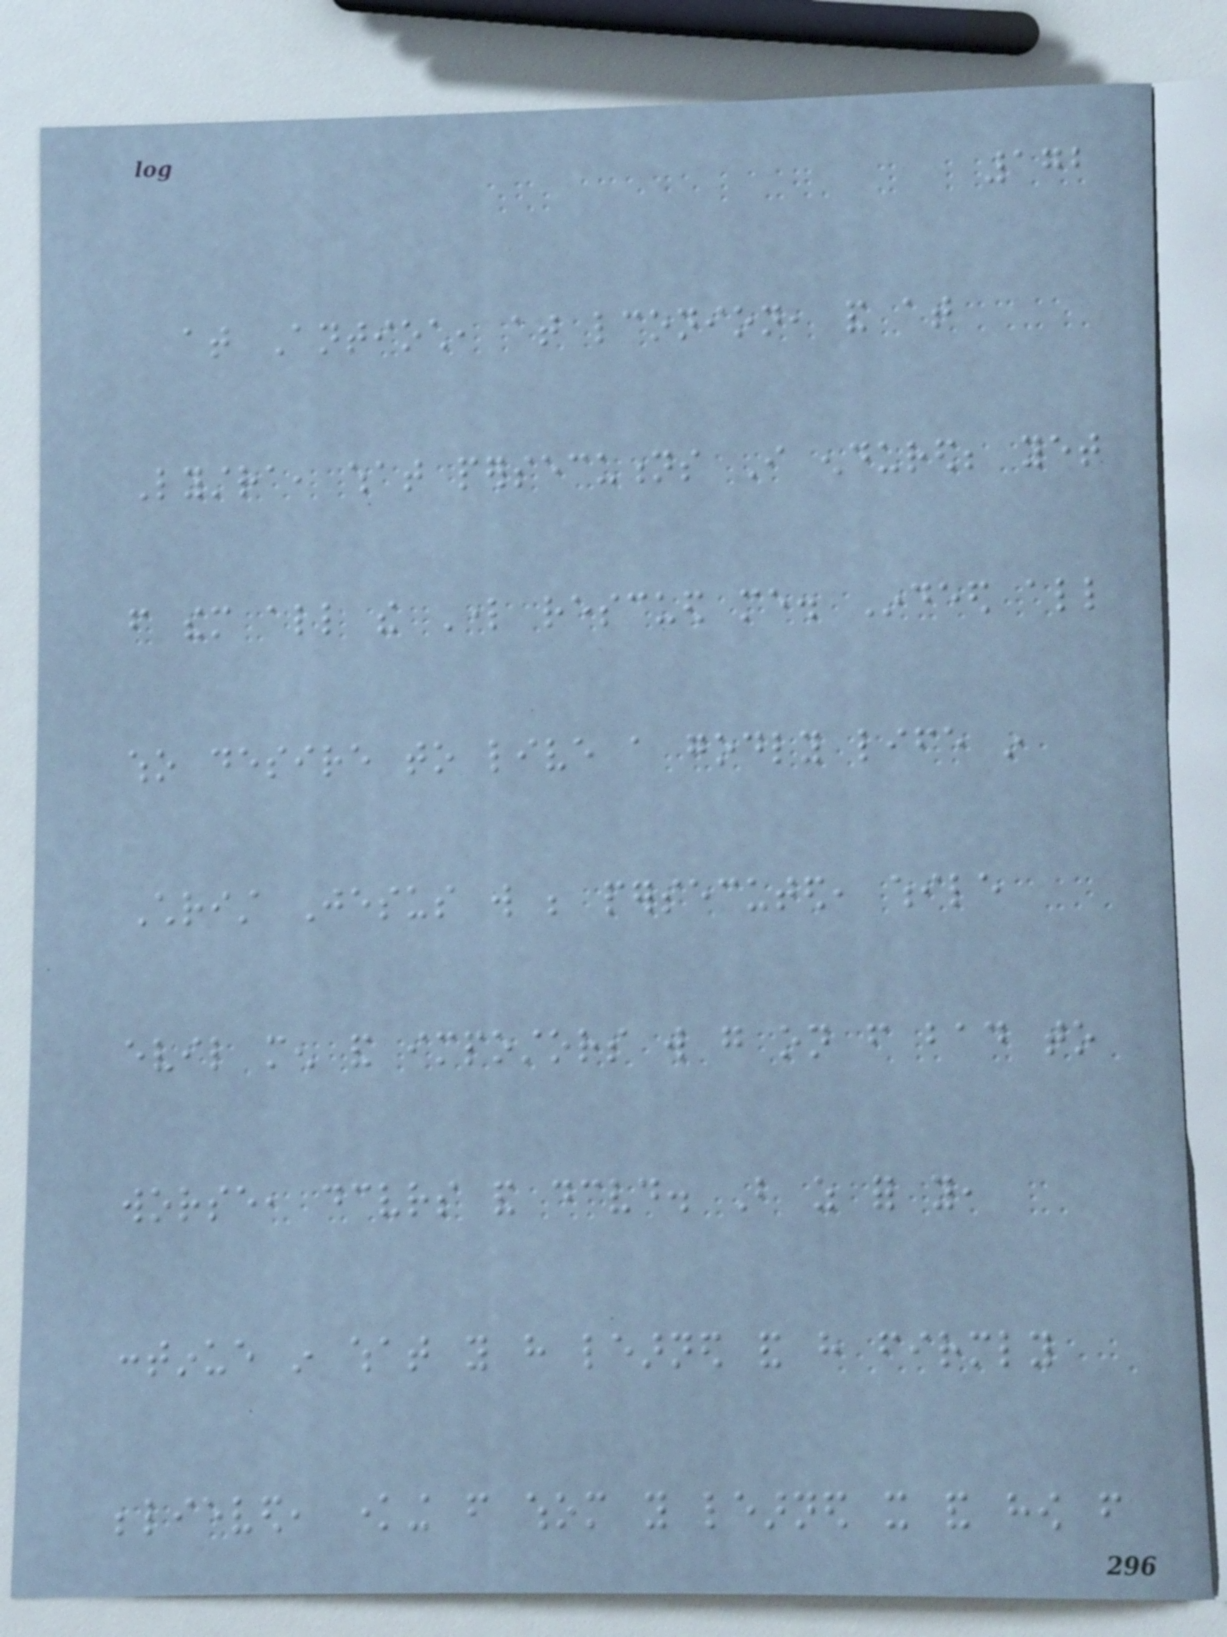172
at Antioch, at lconion, and at
Lystra, what persecutions I endured; yet
from them all the Lord rescued me. Indeed all
who desire to live a godly life in
Christ Jesus will be persecuted, while
evil men and impostors will go on from bad to
worse, deceivers and deceived. But as for you,
continue in what you have learned and have firmly
believed, knowing from whom you learned it and how from
